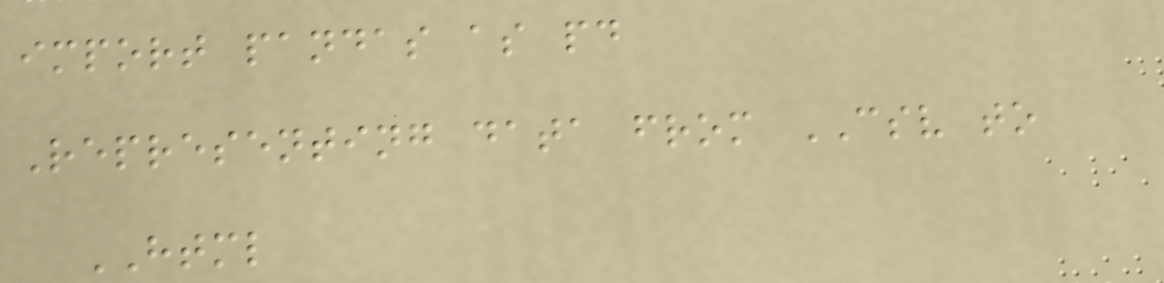import pandas as pd
Representing data from CSV to
HTML
